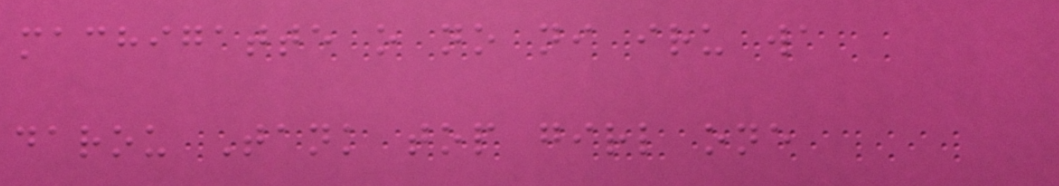machigatte o no ni iru wa
darou Tank top girl one
